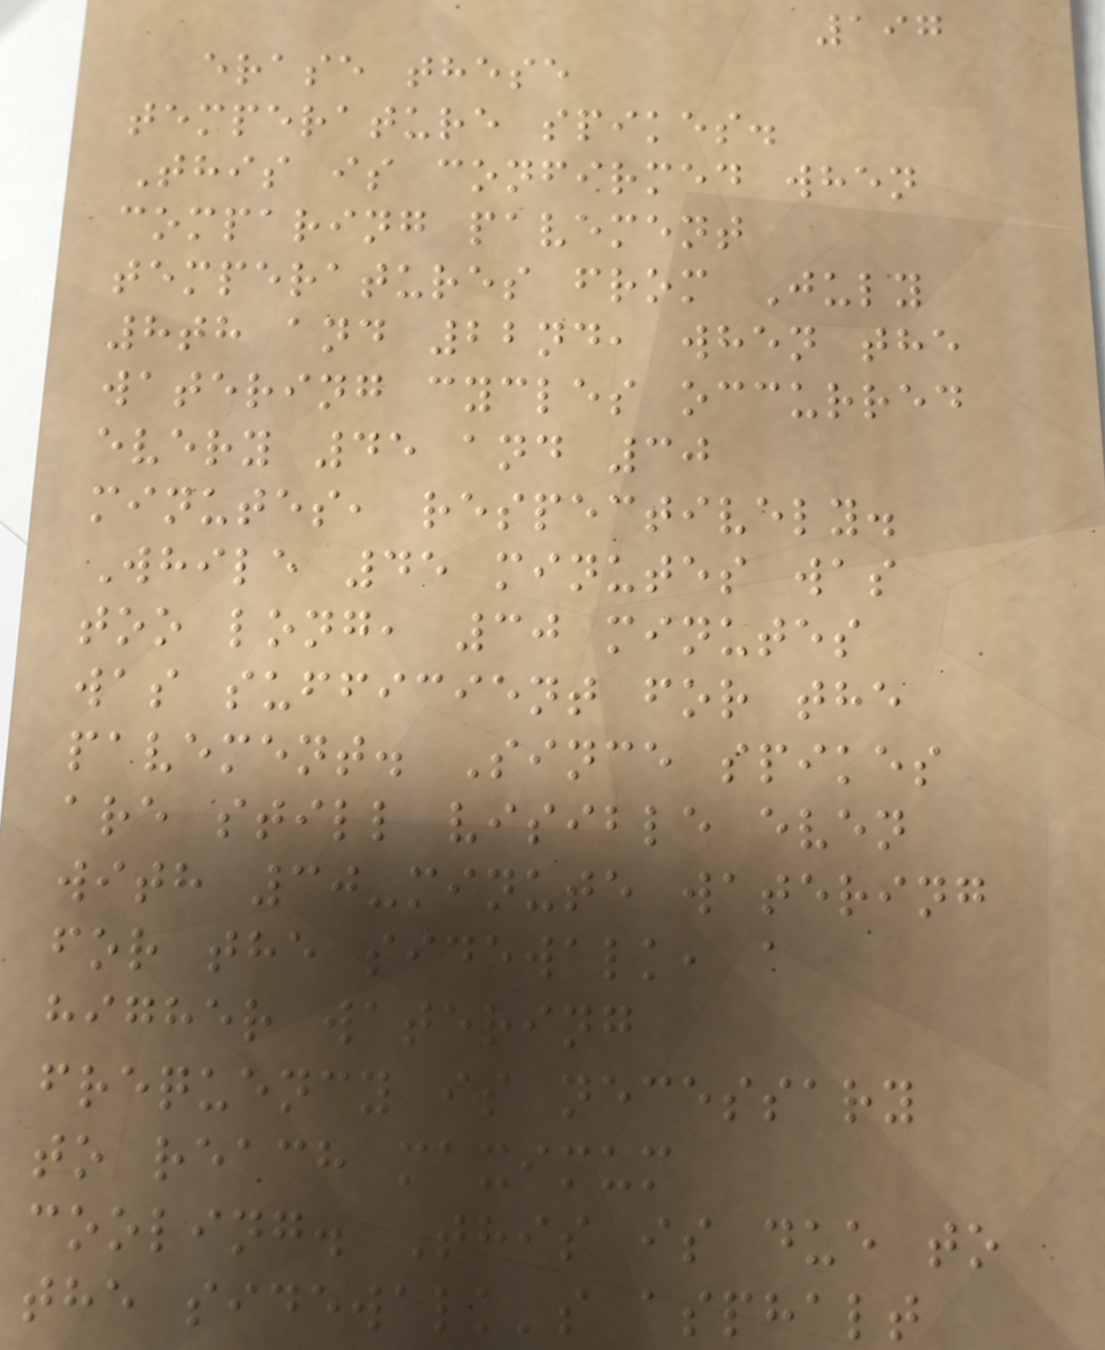197
erase these
temperature spikes.
This is confirmed when
comparing pavement
temperatures from July
8th and 22nd, when the
watering cycles occurred
every 45 and 30
minutes, respectively.
While 45 minutes was
too long, 30 minutes
was sufficient for the
pavement. Since spikes
are still visible even
with 30-minute watering
for the sidewalk, a
higher watering
frequency is necessary
to reach maximum
cooling. This is due to
the sidewalk's asphalt
